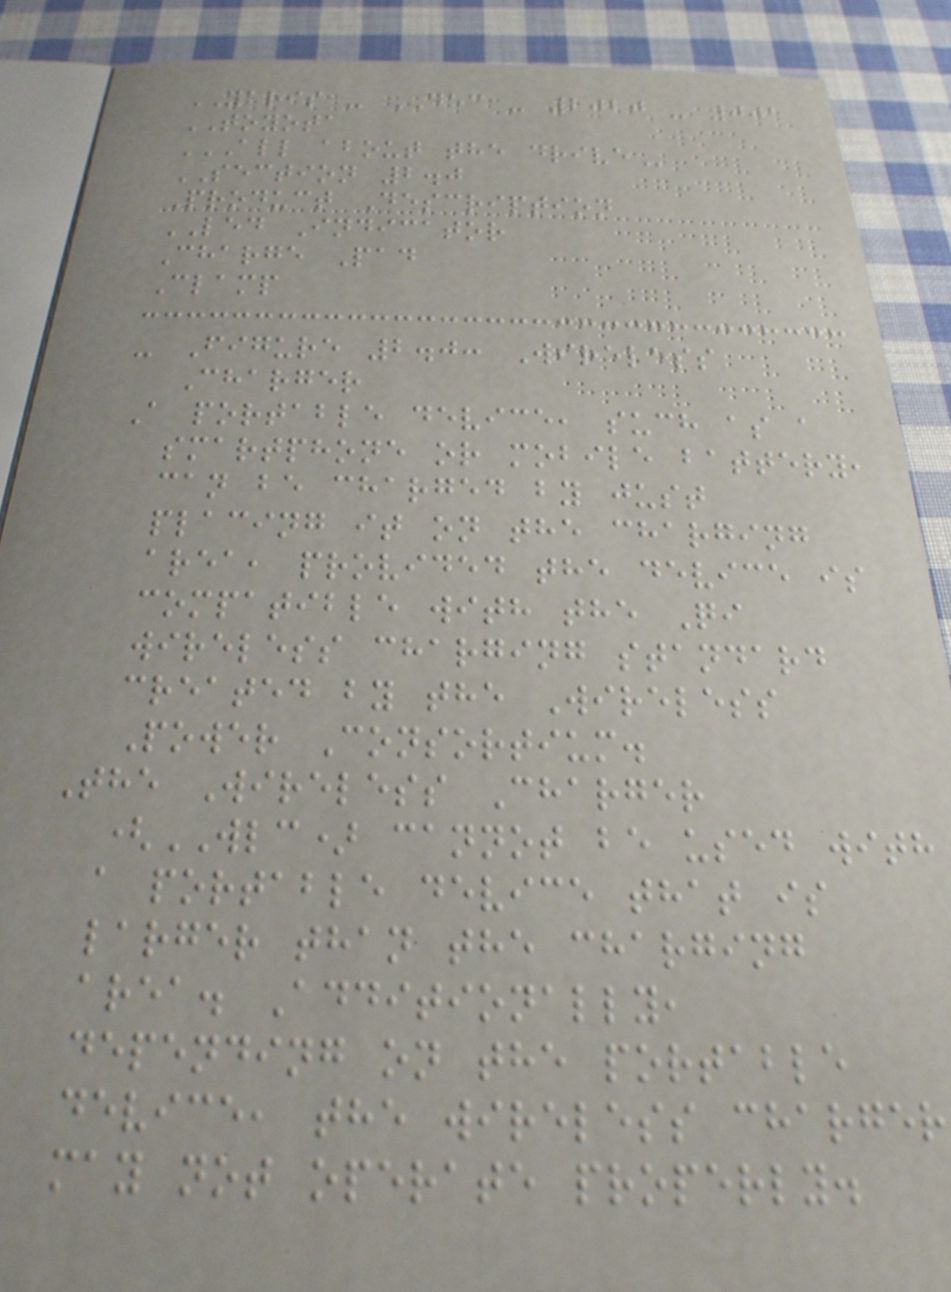YARIS - DEC - 2020 - 001
TOYOTA
ALL ABOUT THE DRIVE
SECTION 2.0
Product Description
LED Indicator
Charge Pad
Clamp
- Figure 2.0: Wireless
Charger
A portable device, such as a
smartphone or mobile battery,
can be charged by just
placing it on the charging
area, provided the device is
compatible with the Qi
wireless charging standard
created by the Wireless
Power Consortium.
The Wireless Charger
(WLC) cannot be used with
a portable device that is
larger than the charging
area. Additionally,
depending on the portable
device, the wireless charger
may not operate properly.
